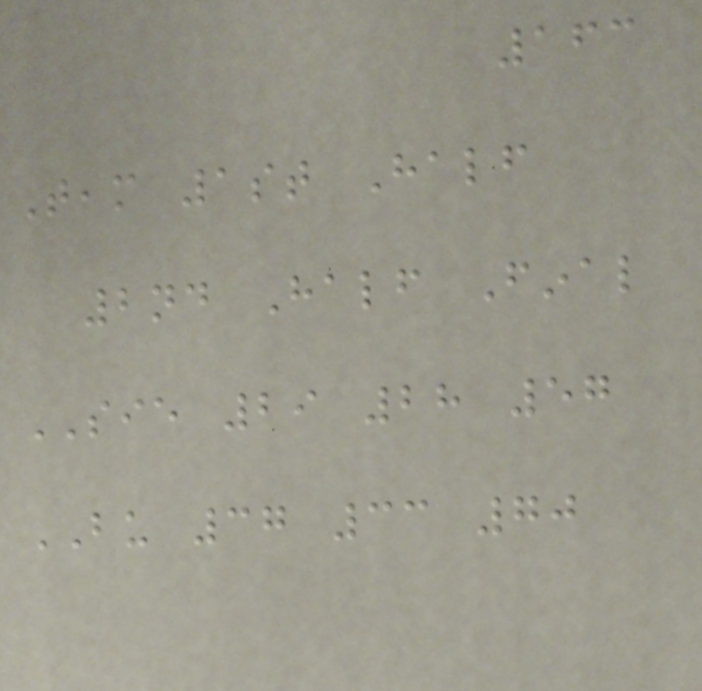163
Team 1st Half
2nd Half Final
SIE 29 28 57
BU 37 33 70
